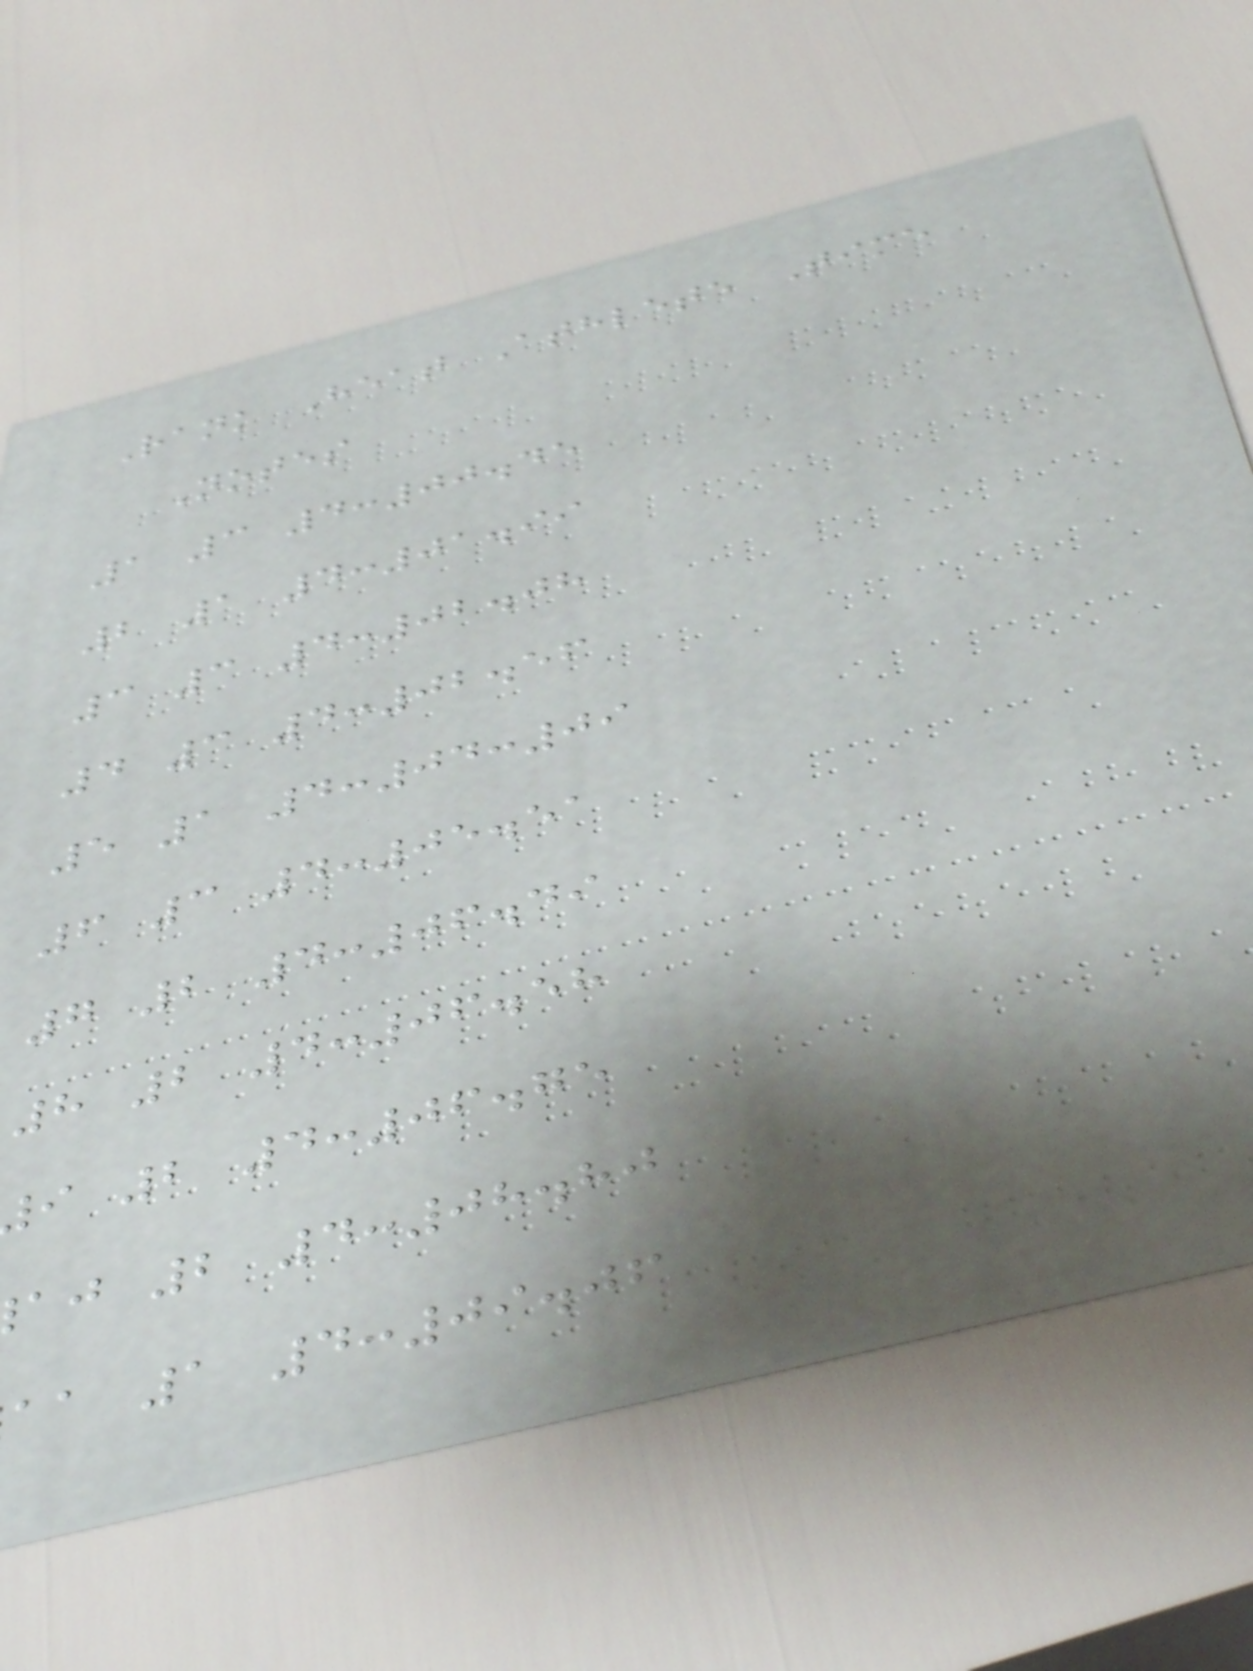Rank Heat Athlete Time
Notes
1 3 4:00.45
2 1 4:01.99
3 3 4:02.08
4 3 4:02.56
5 1 4:04:09
6 3 4:05.51
7 2 4:06.49
8 2 4:06.58
i 2 4:06.75
aj 2 4:08.80
aa 1 4:09.06
